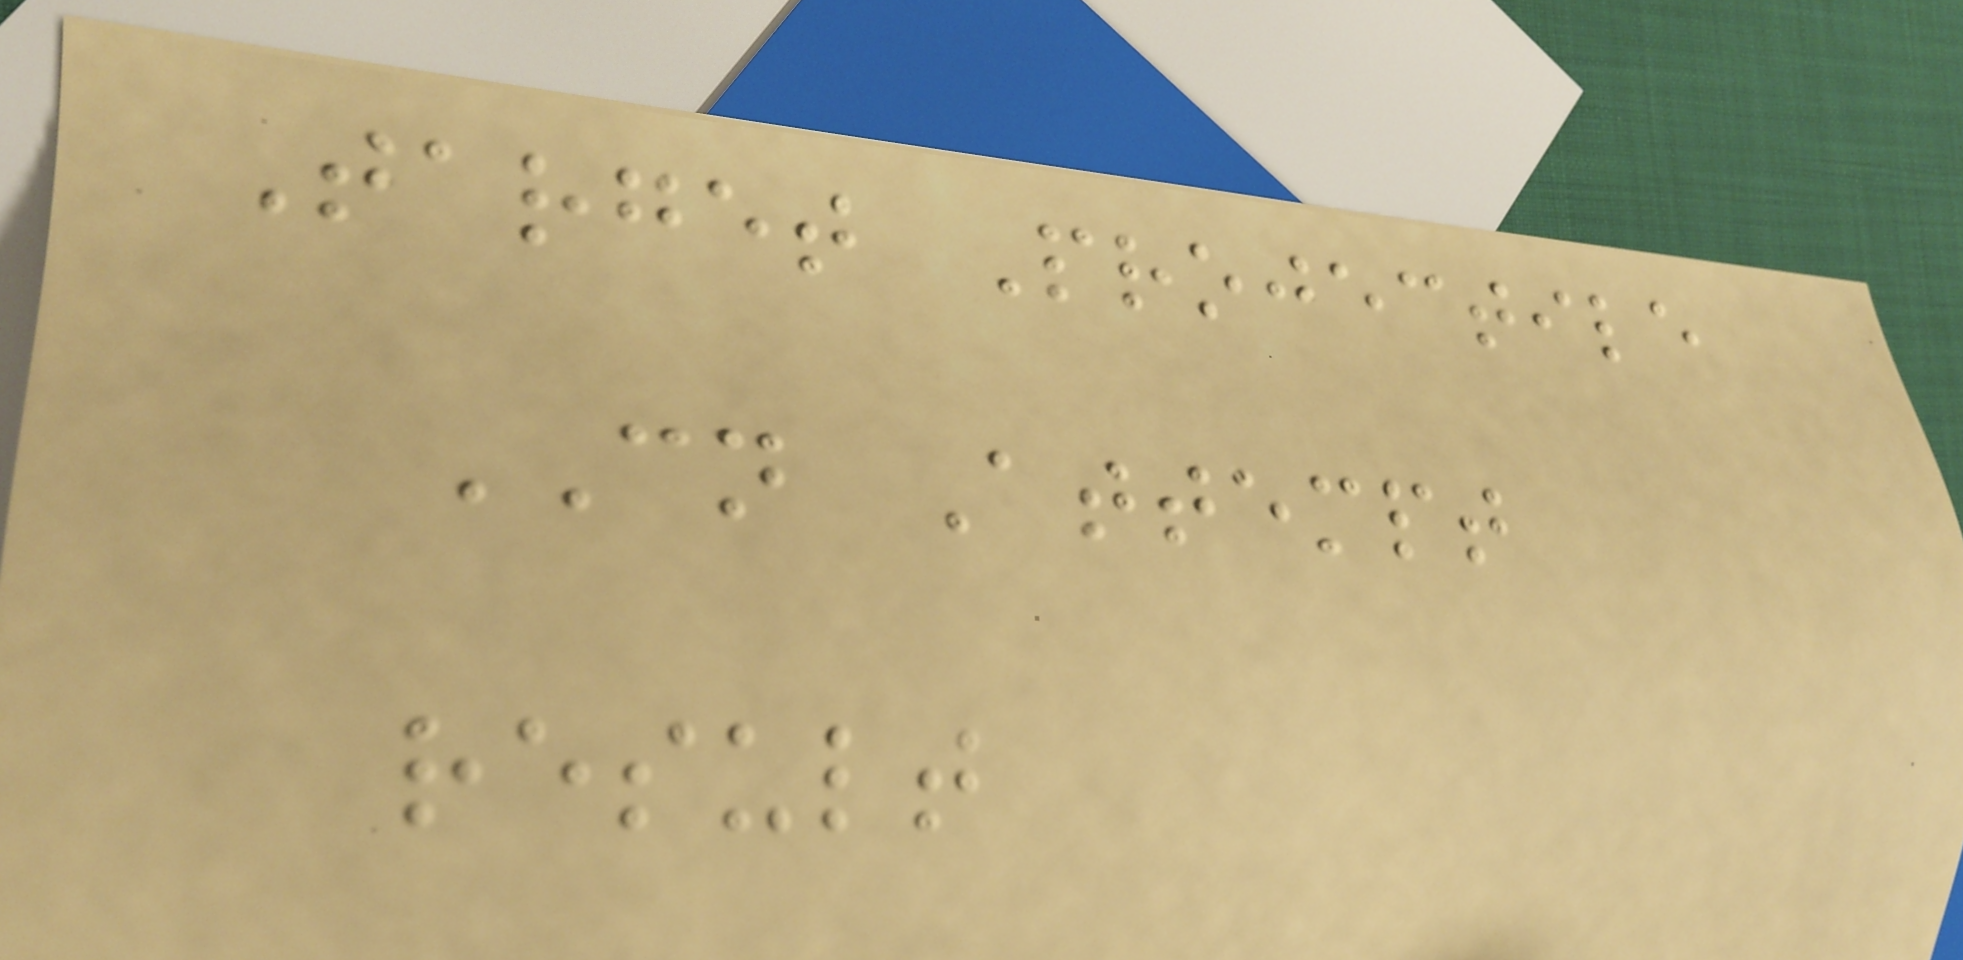Target Projectile
CN Attempt
result
